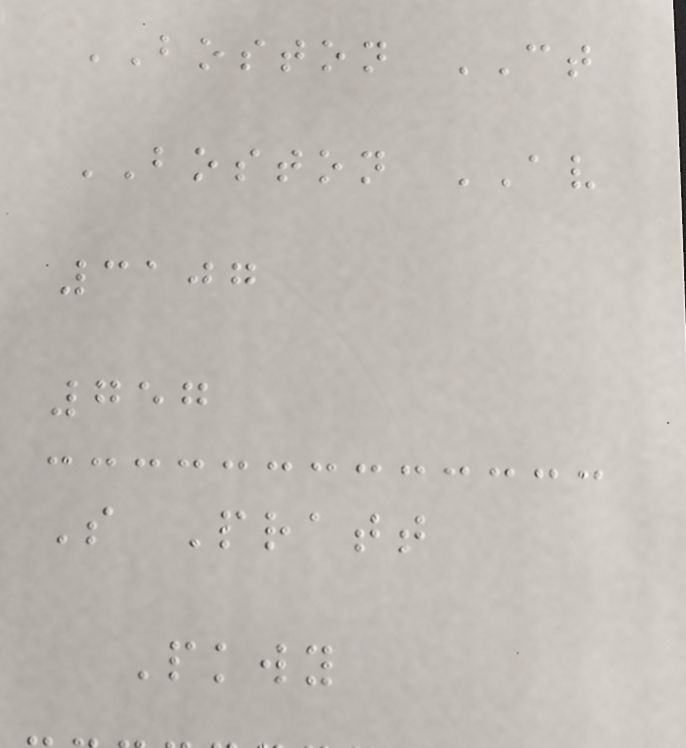BOSTON CT
BOSTON AV
3107
757
S Pratt
Pkwy
